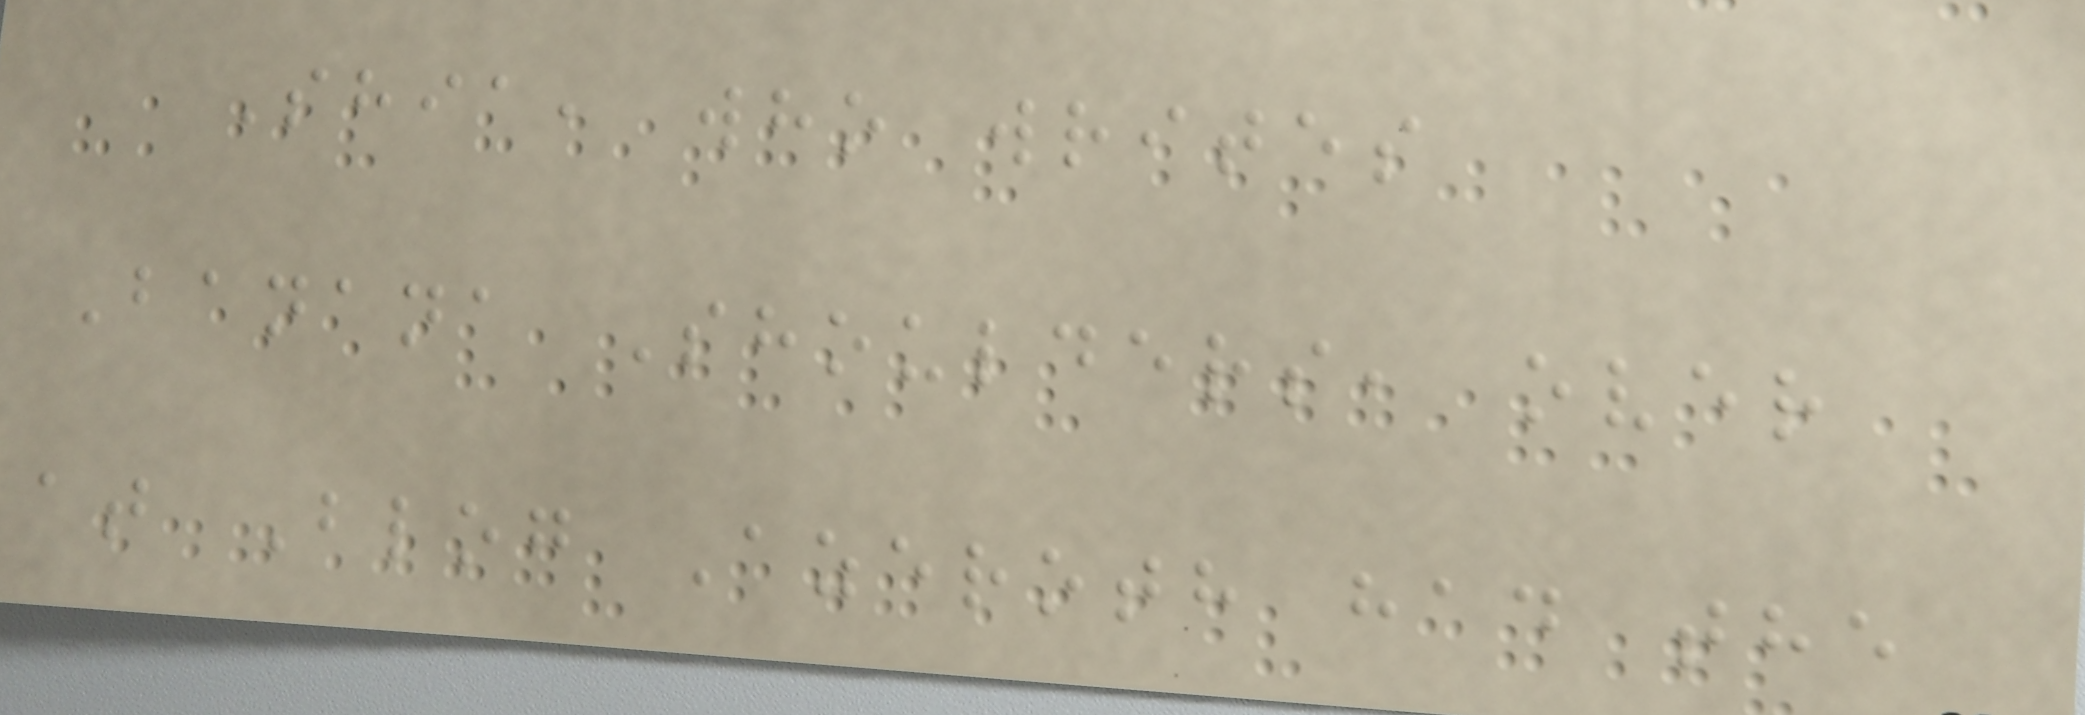Shia, who writes
Banana Shoulders, over
at Blog Azeroth had the
